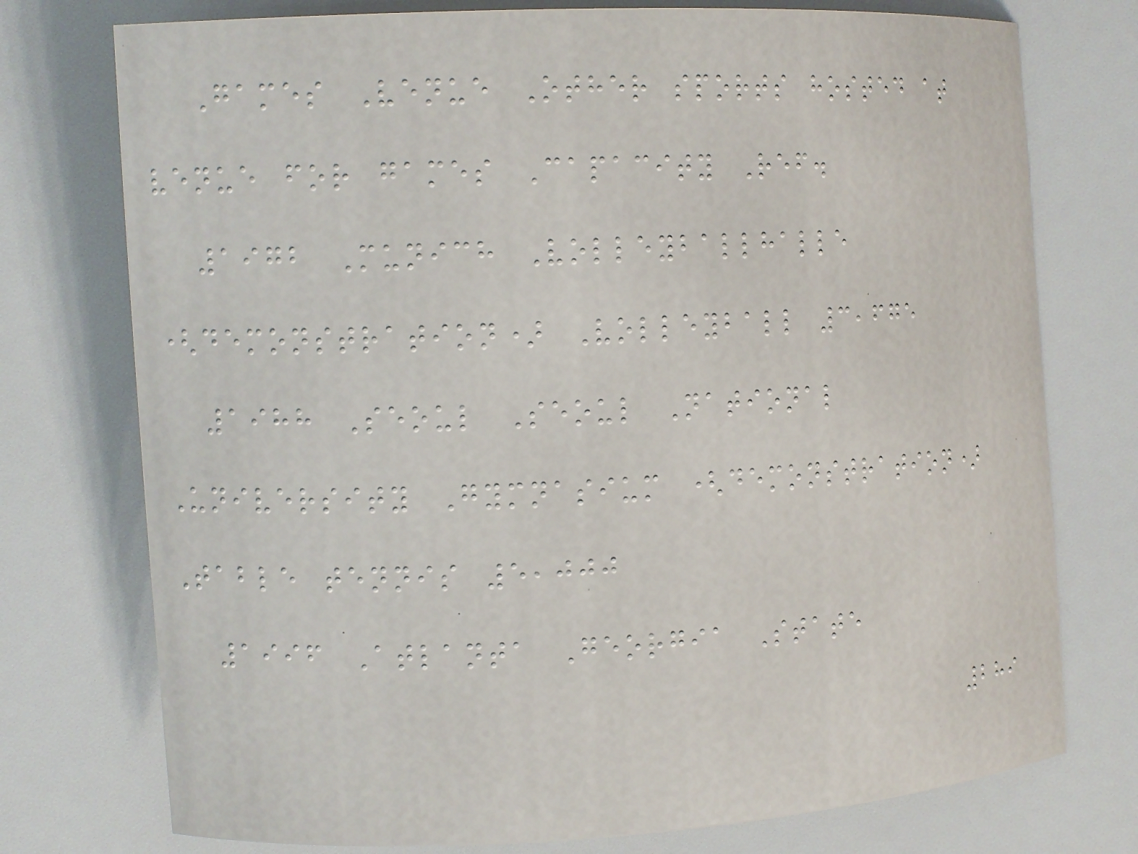Games Venue Other sports hosted at
venue for games Capacity Ref.
1972 Munich Volleyballhalle
(demonstration) Volleyball 3,675
1988 Seoul Seoul National
University Gymnasium (demonstration)
Table tennis 5,000
1996 Atlanta Georgia State
289
